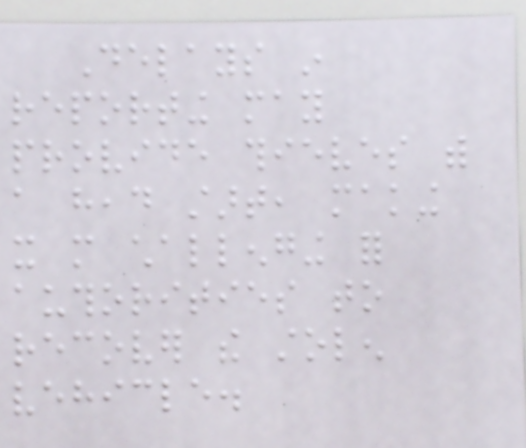Delays in
reporting may
provide thieves with
a head start, making
it more challenging for
authorities to
recover the stolen
vehicle.
